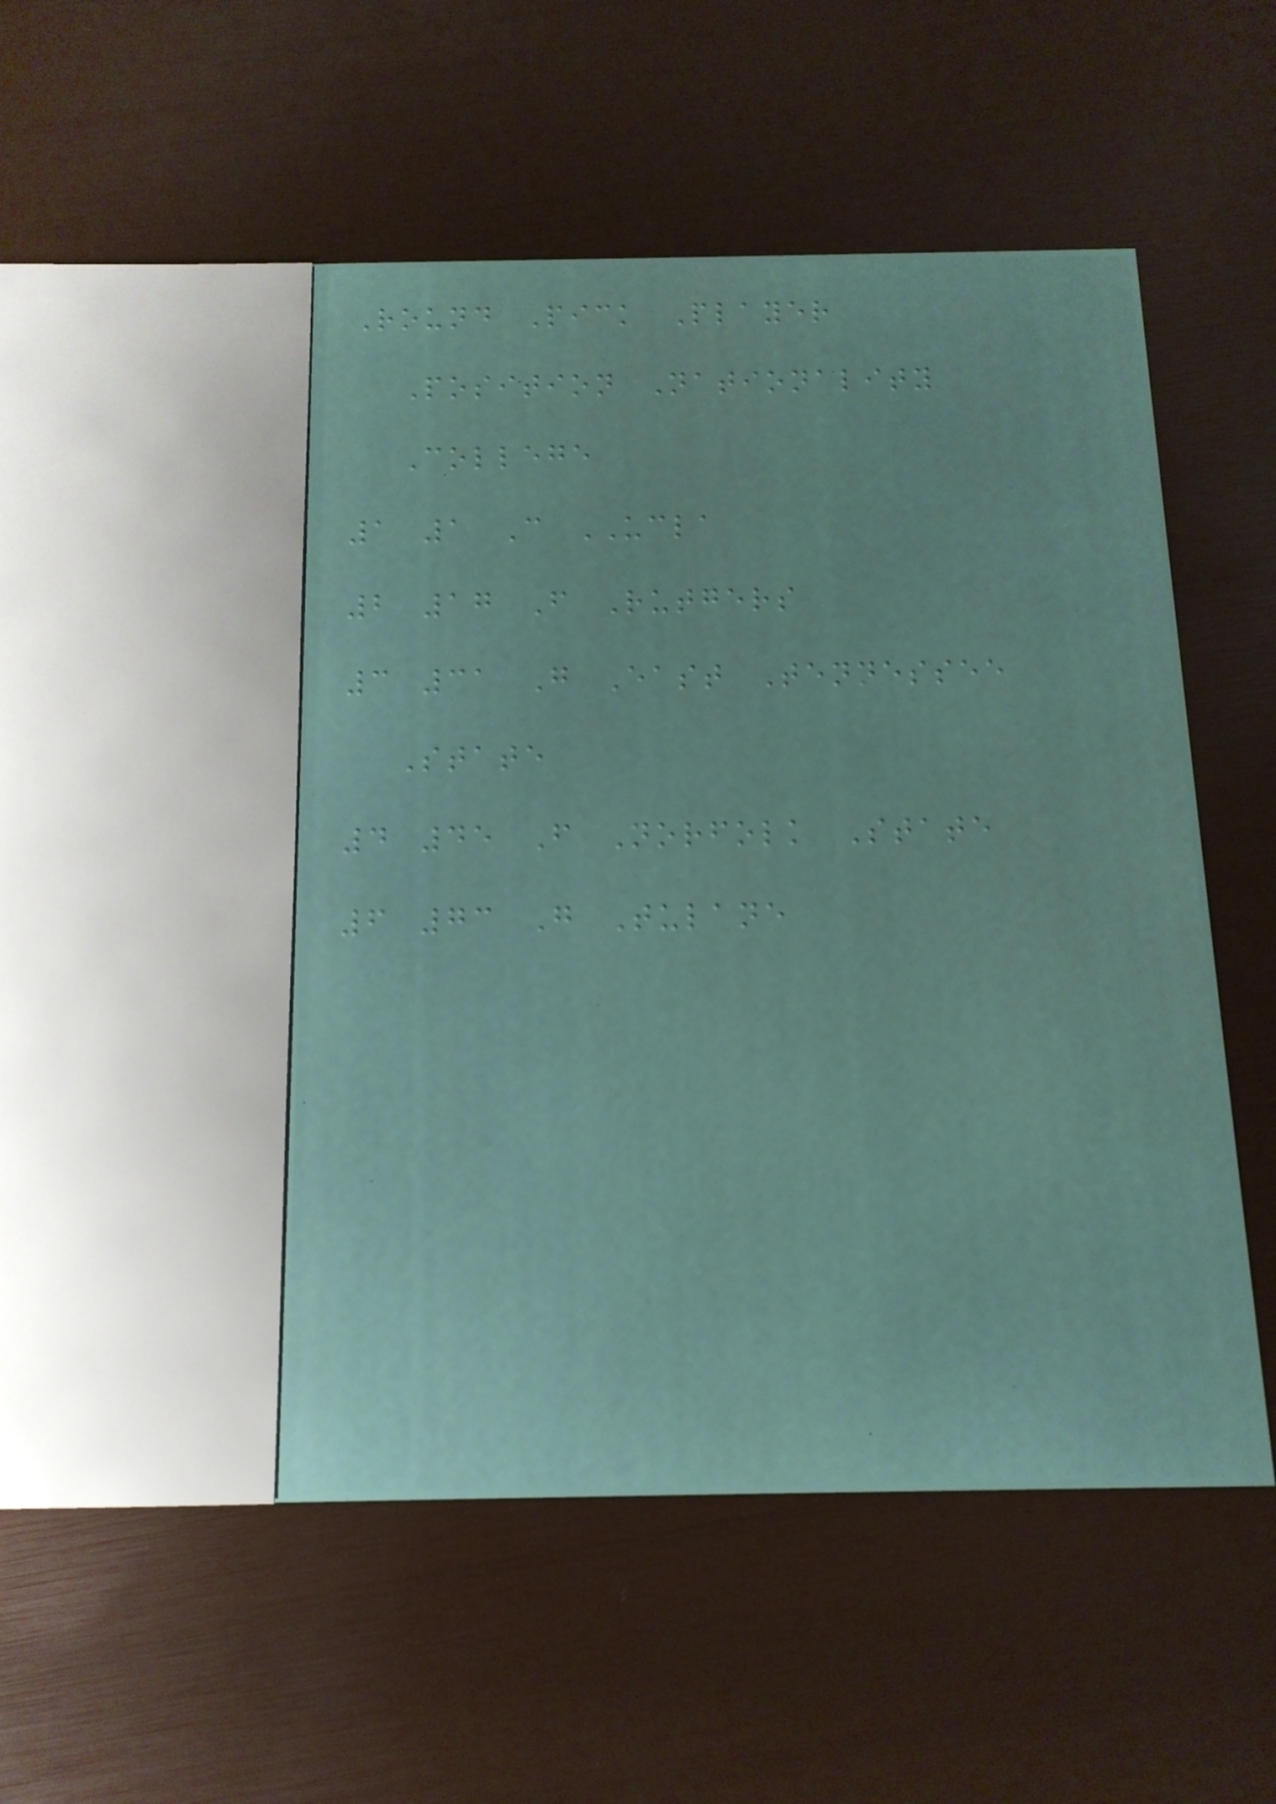Round Pick Player
Position Nationality
College
1 1 C UCLA
2 17 F Rutgers
3 31 G East Tennessee
State
4 45 F Norfolk State
6 73 G Tulane
